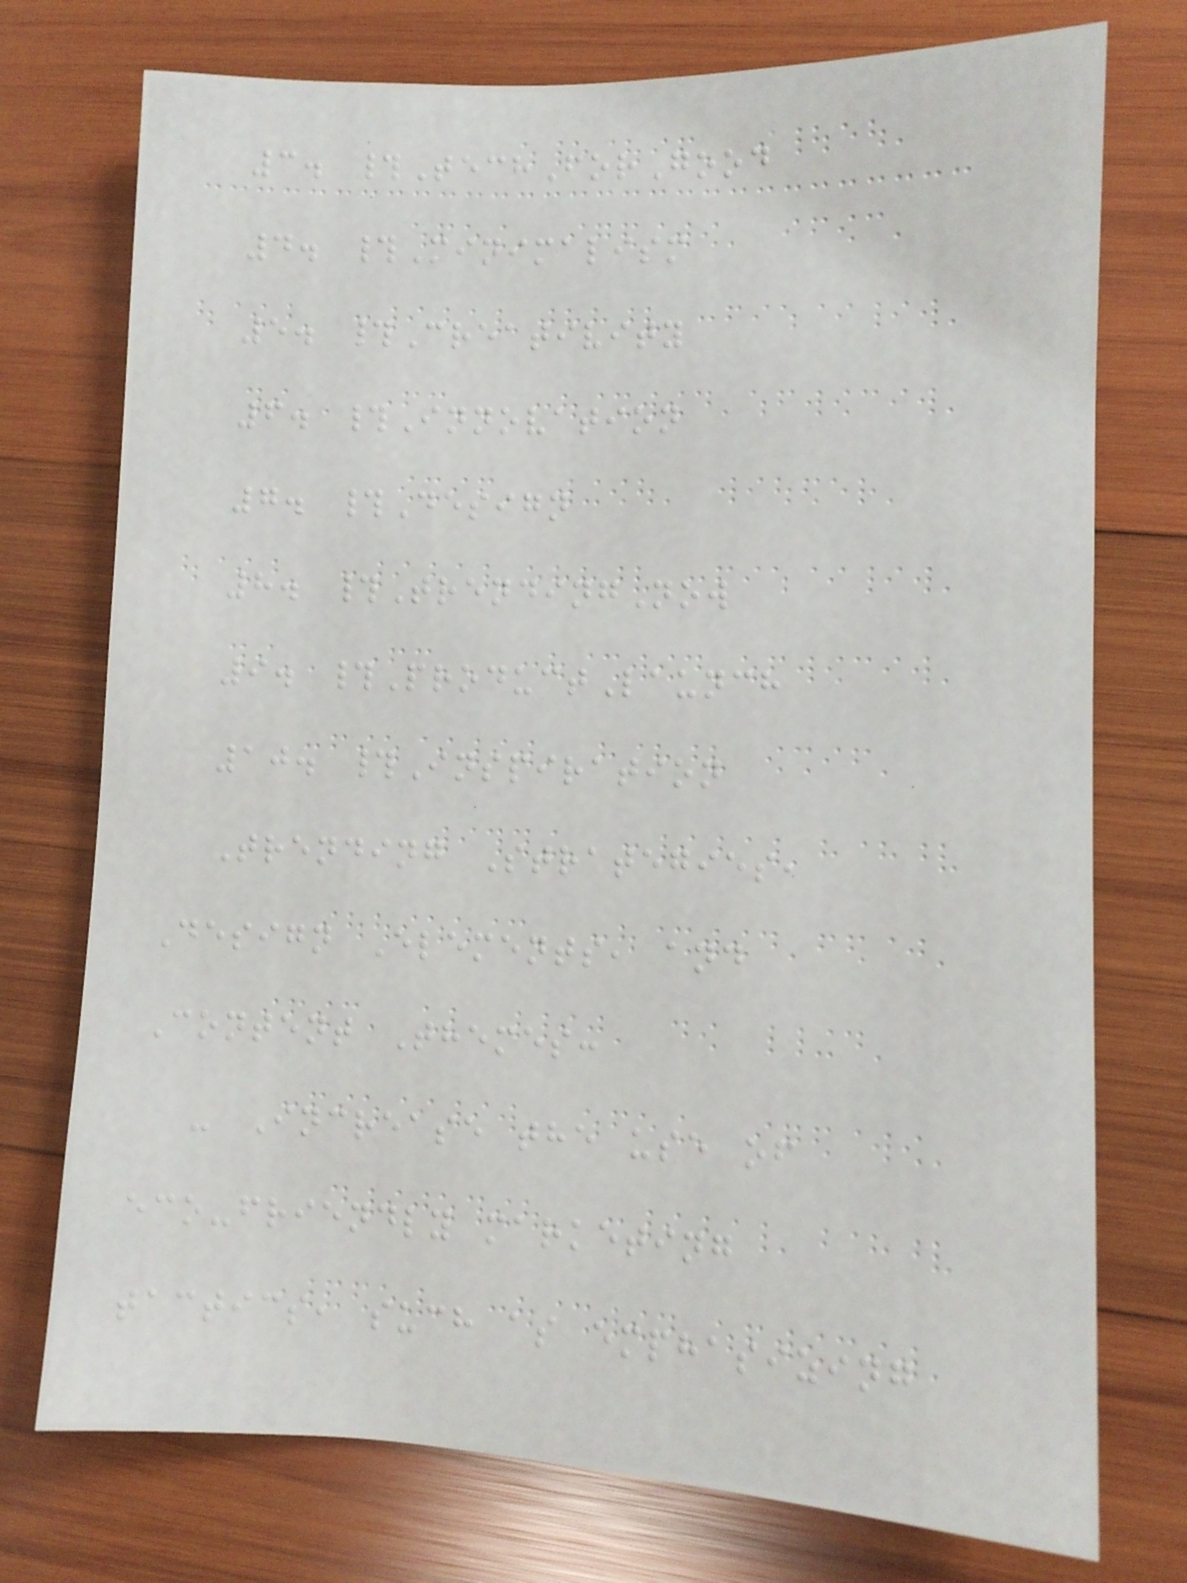3. #TechForGood
4. #Minimalism
5. #Creativity
6. #Innovation
7. #Design
8. #TrendingNow
9. #ProductLaunch
10. #Inspiration
Trending Strategies,
Design Elements, and
Content Themes:
- Increase the use of
eco-friendly marketing
tactics, such as emphasizing
